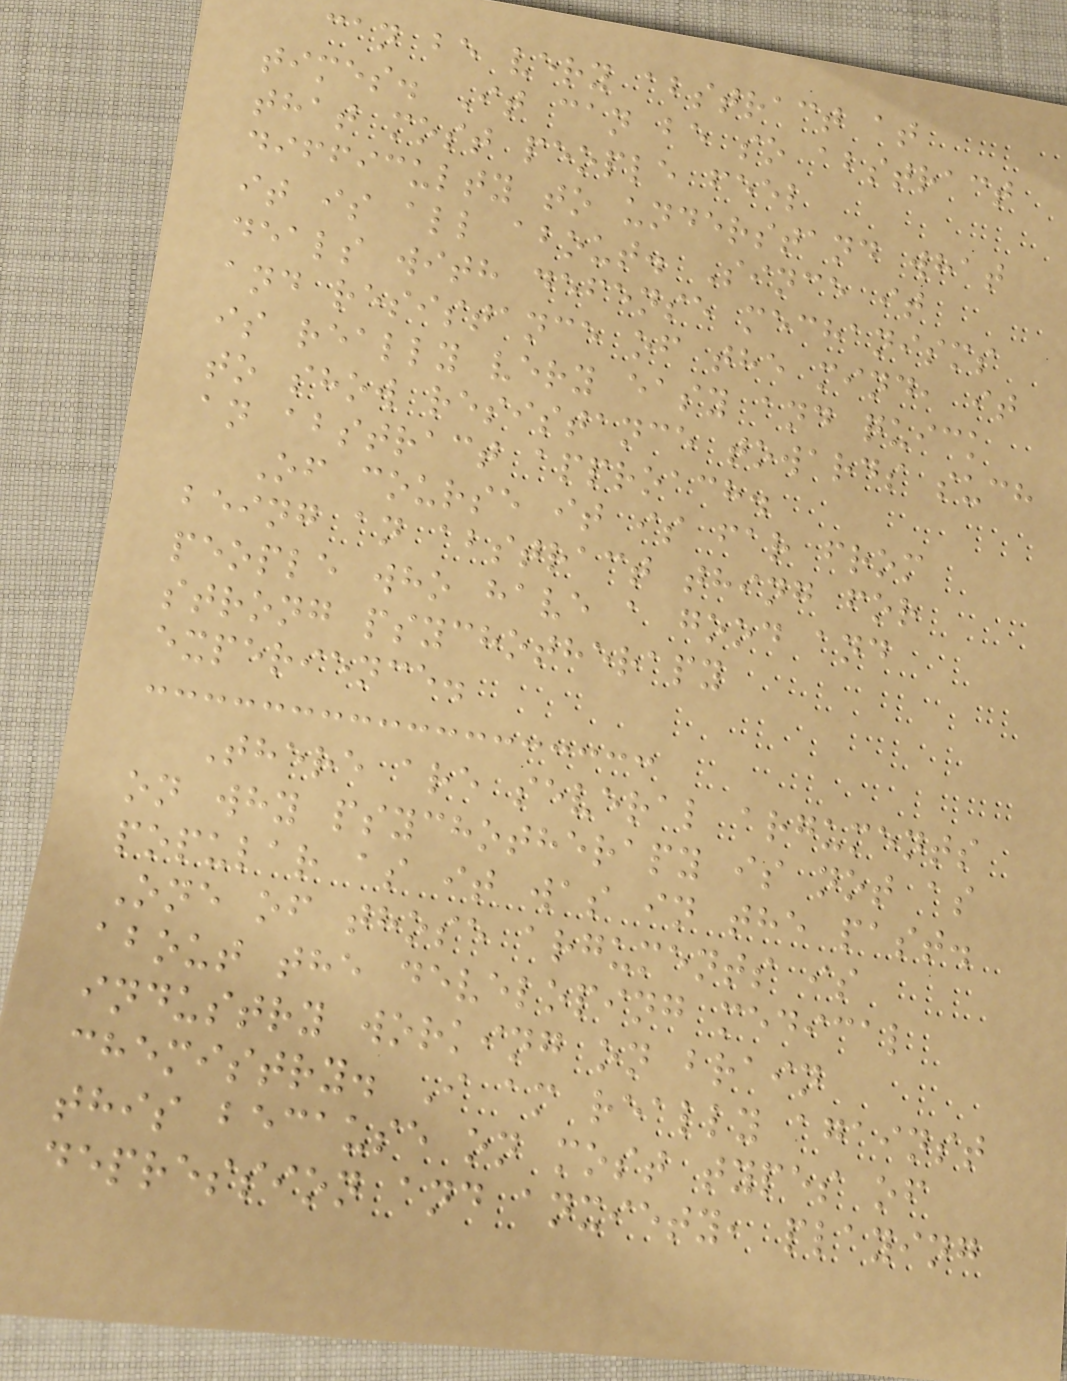can be very abstract at
times. It can be so abstract
that most people feel
difficulty to understand what
it is all about. Since it
deals with defense mechanisms
and resistance of the mind, it
is really very easy and quick
to show resistance towards such
an abstract approach.
Of course it is far from
being an abstract thing for
people who have a good and
strong psychotherapy
experience.
There are several arguments
on why psychotherapy is not as
popular as it was in the past.
One of those arguments is
about the developing medical
industry working on brain
chemistry. I am really against
this because on most types of
depression and anxiety, playing
